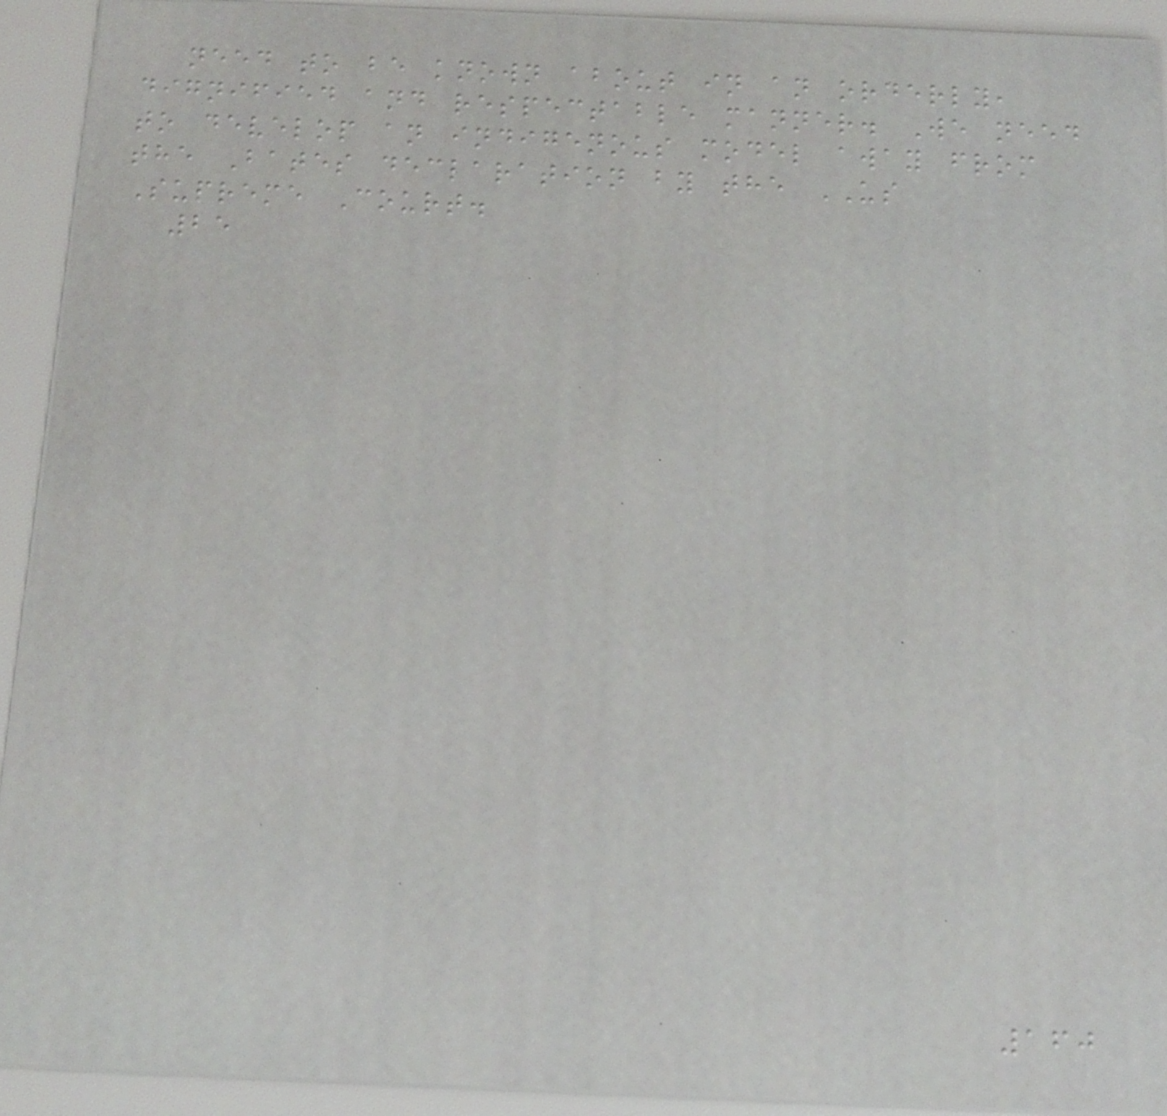need to be known about in an orderly,
dignified and respectable manner. We need
to develop an indigenous model away from
the Bates declaration by the US
Supreme Court.
25
160
